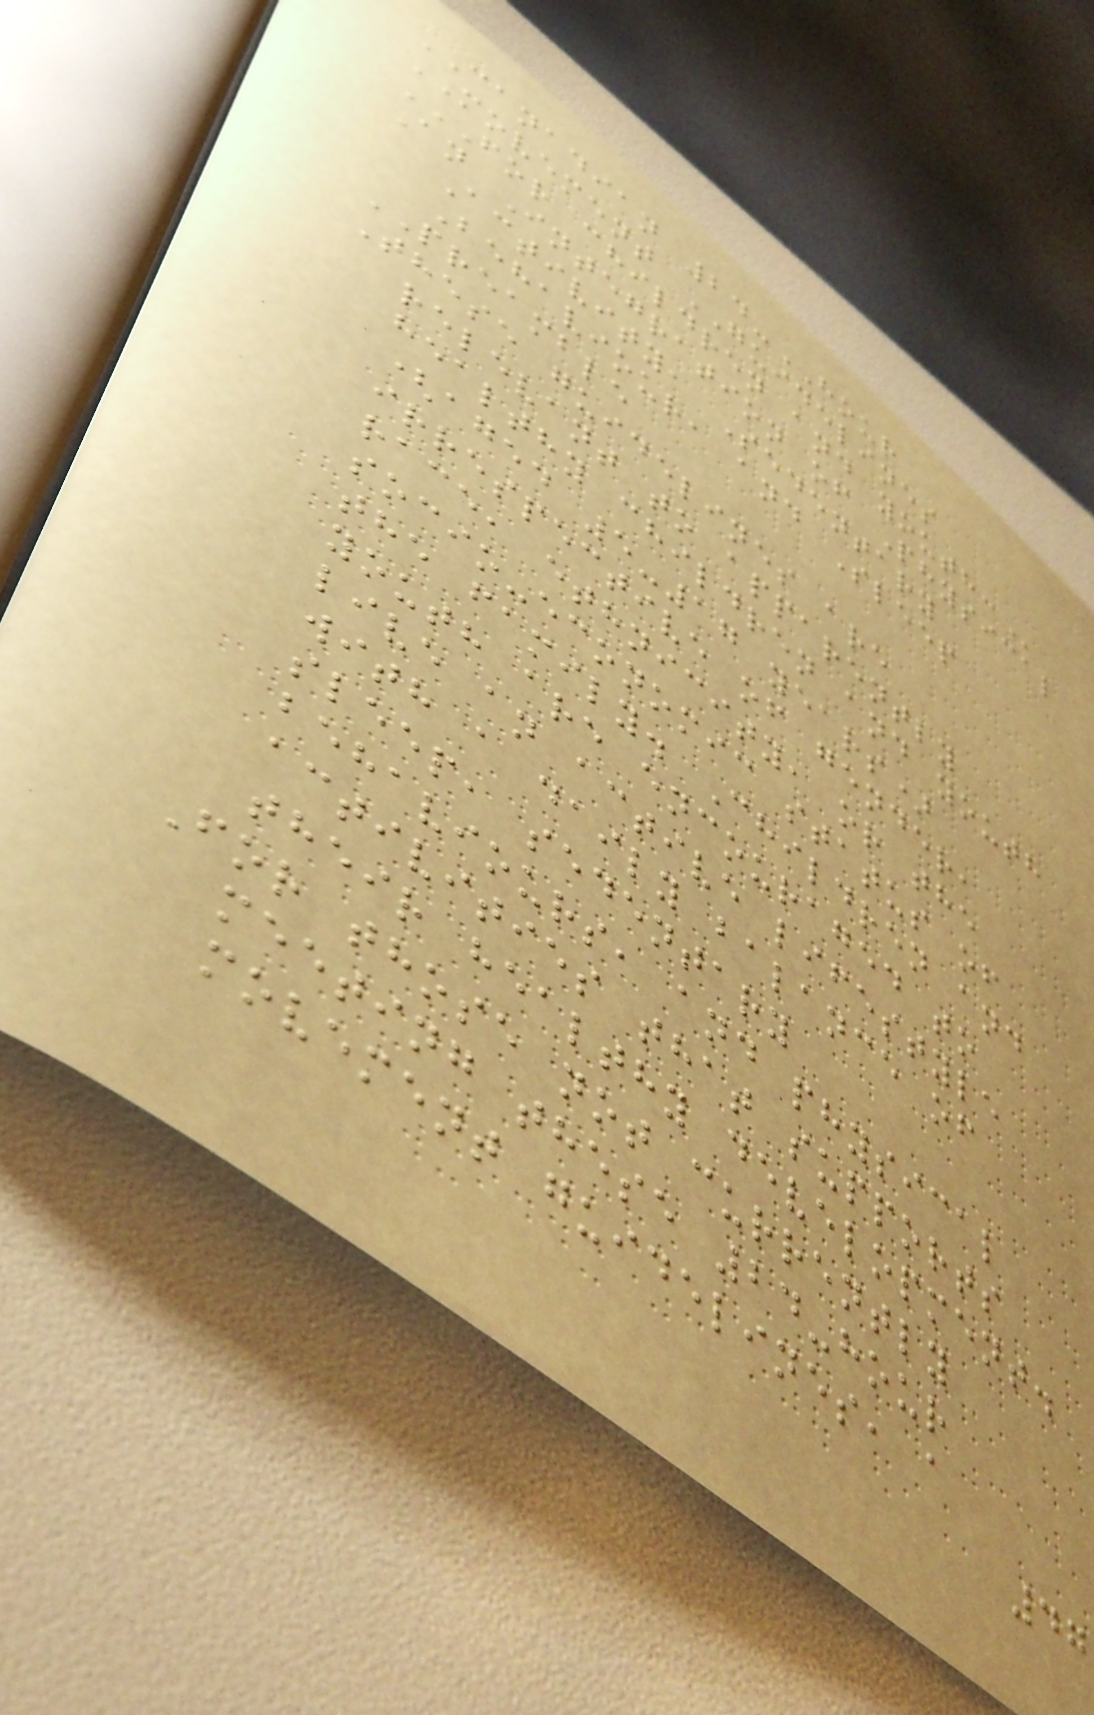CANADIAN 24-HOUR
MOVEMENT GUIDELINES
FOR CHILDREN AND YOUTH:
An Integration of Physical
Activity, Sedentary
Behaviour, and Sleep
PREAMBLE
These guidelines are
relevant to apparently
healthy children and youth
(aged 5-17 years)
irrespective of gender,
race, ethnicity, or the
socio-economic status of
the family. Children and
youth are encouraged to
live an active lifestyle
with a daily balance of
sleep, sedentary
behaviours, and physical
activities that supports
their healthy development.
For those not currently
meeting these 24-hour
movement guidelines, a
47
